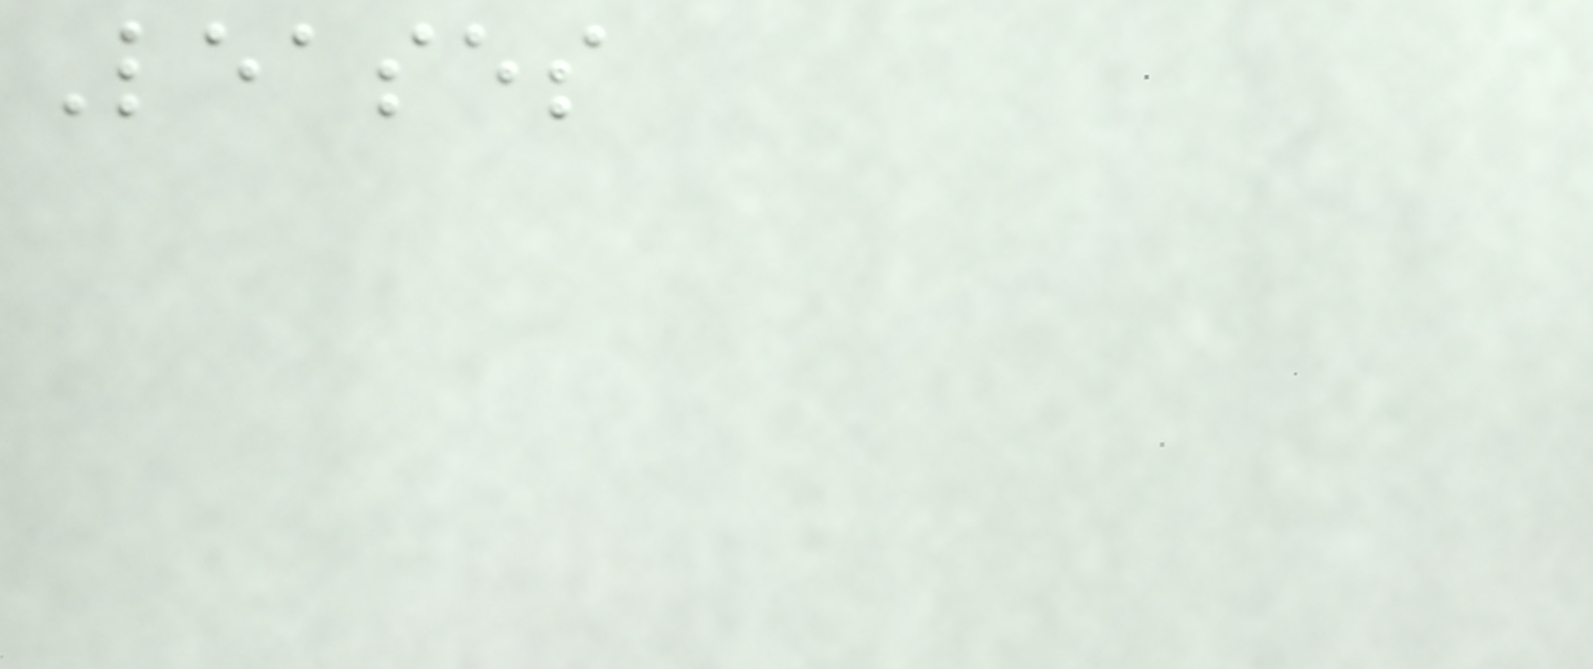Leases
